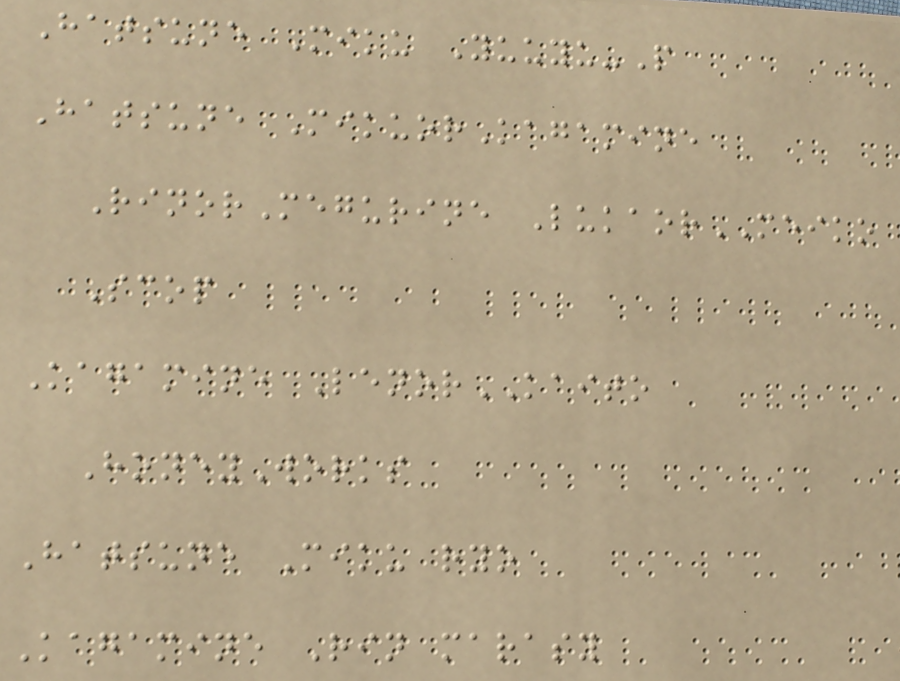Hatsune Miku Yuuyu-P
Hatsune MikuorKagamine
RinorMegurine LukaorMEIKO
Scop
Kagamine LenorKAITO
HoneyWorks
Hatsune Miku ryo
Kagamine Rin marasy
